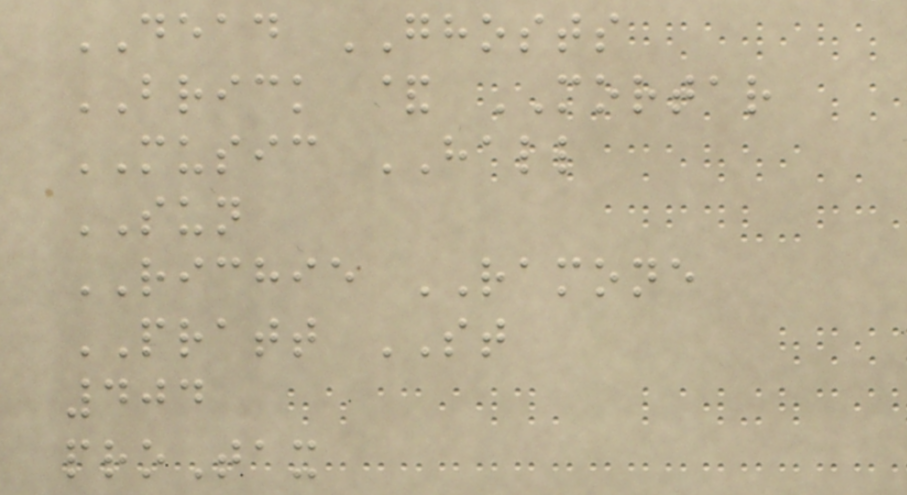DEAD GHOSTS
BRICK & MORTAR
MUSIC HALL
SUN
RICHIE RAMONE
PRATT ST
404
proTax
